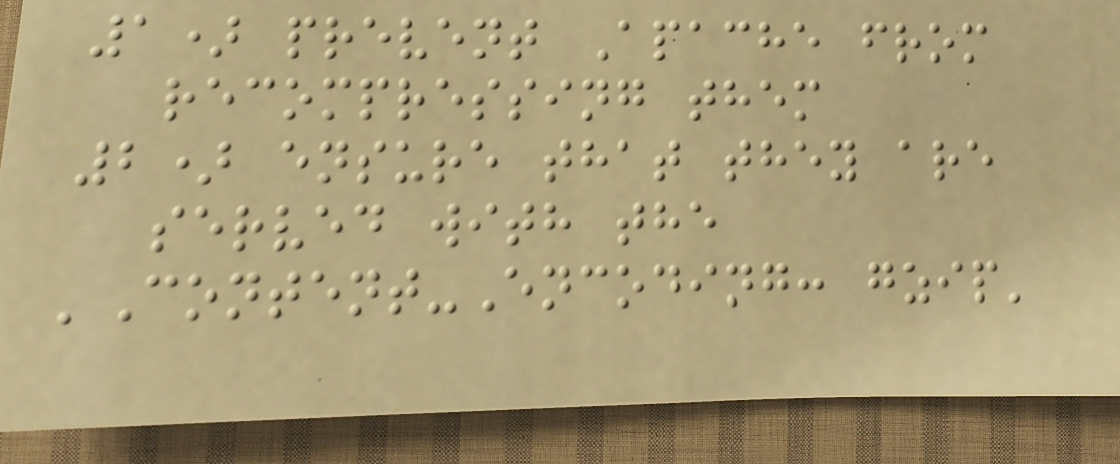1) prevent Apache from
recompressing them
2) ensure that they are
served with the
'Content-Encoding: gzip'
